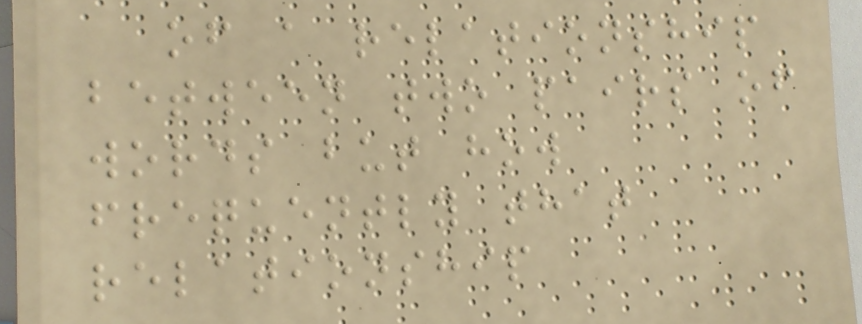of a relationship
between two pairs of
words but how
frequently that
relationship
